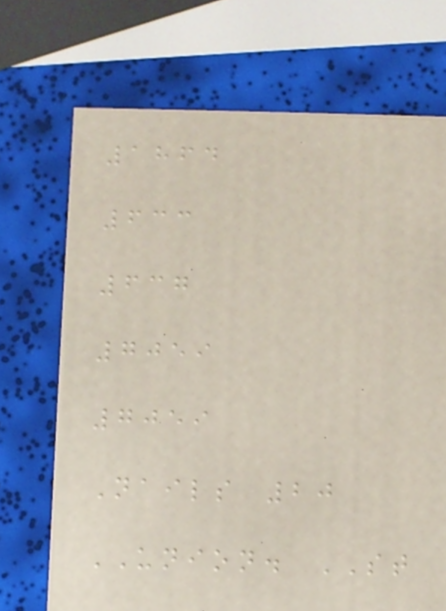1864
633
637
7059
7059
Nails 20
UNION. ST
